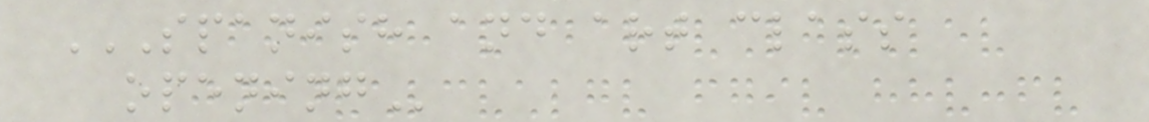SPANISH AND ART CLASS
OPENING
